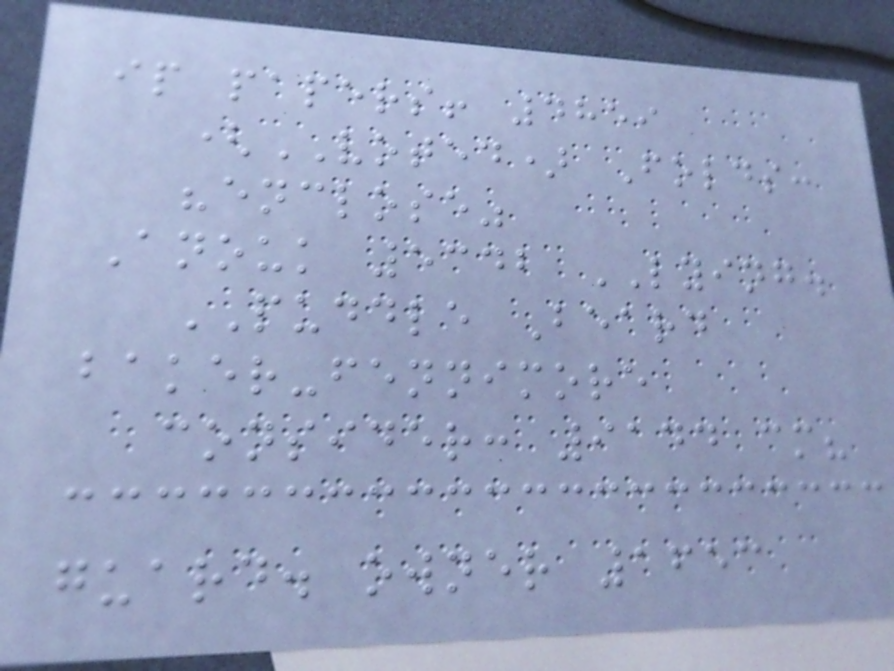ip papers! 4859
(VOTED) Folds:
"enclose"
Anouk 5342 LYING.
PUDDLE Beard
baker-fennimore
consider: 9144 cm?
guard. owner 1653
